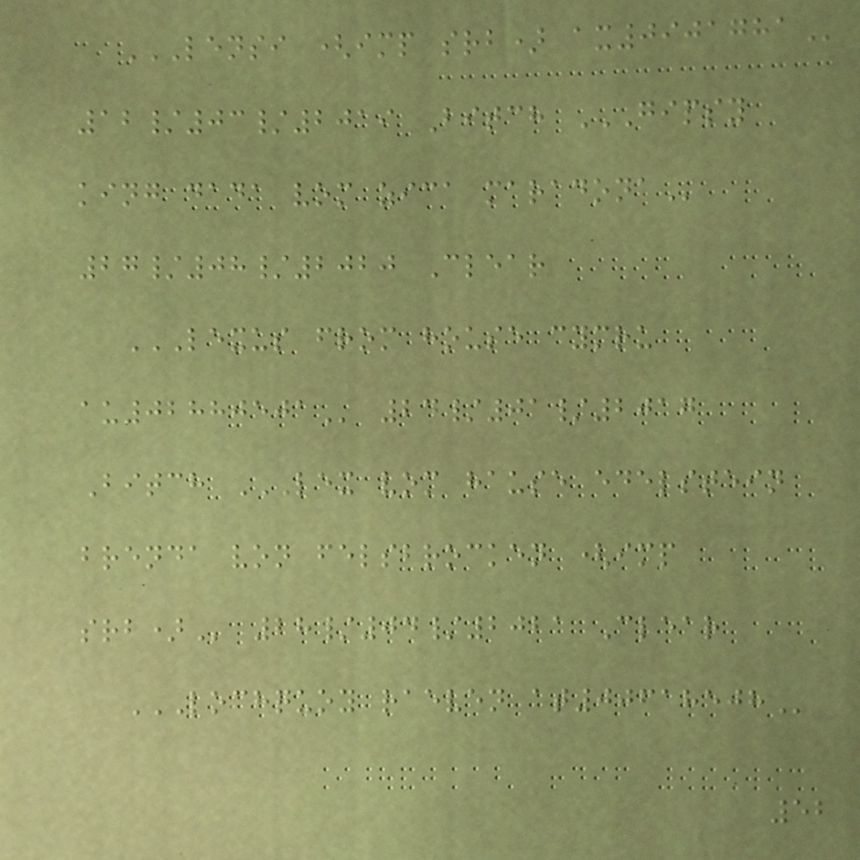LENSI (IMP SRB) AX0901781
12/03/2019 Bitch GIPSY
KING DADA VOM ZICA MARADONA
27/08/2020 Clear
LEXUS FROM HOUSE CYMRU
AU02880501 24/01/2017
Bitch LEX VOM HAUSE EDELSTEIN
BRENDA VON FELSBROCKEN (IMP
SRB) 28/04/2021 Clear
LOCHQUOY RAEVEN AT00618508
52
